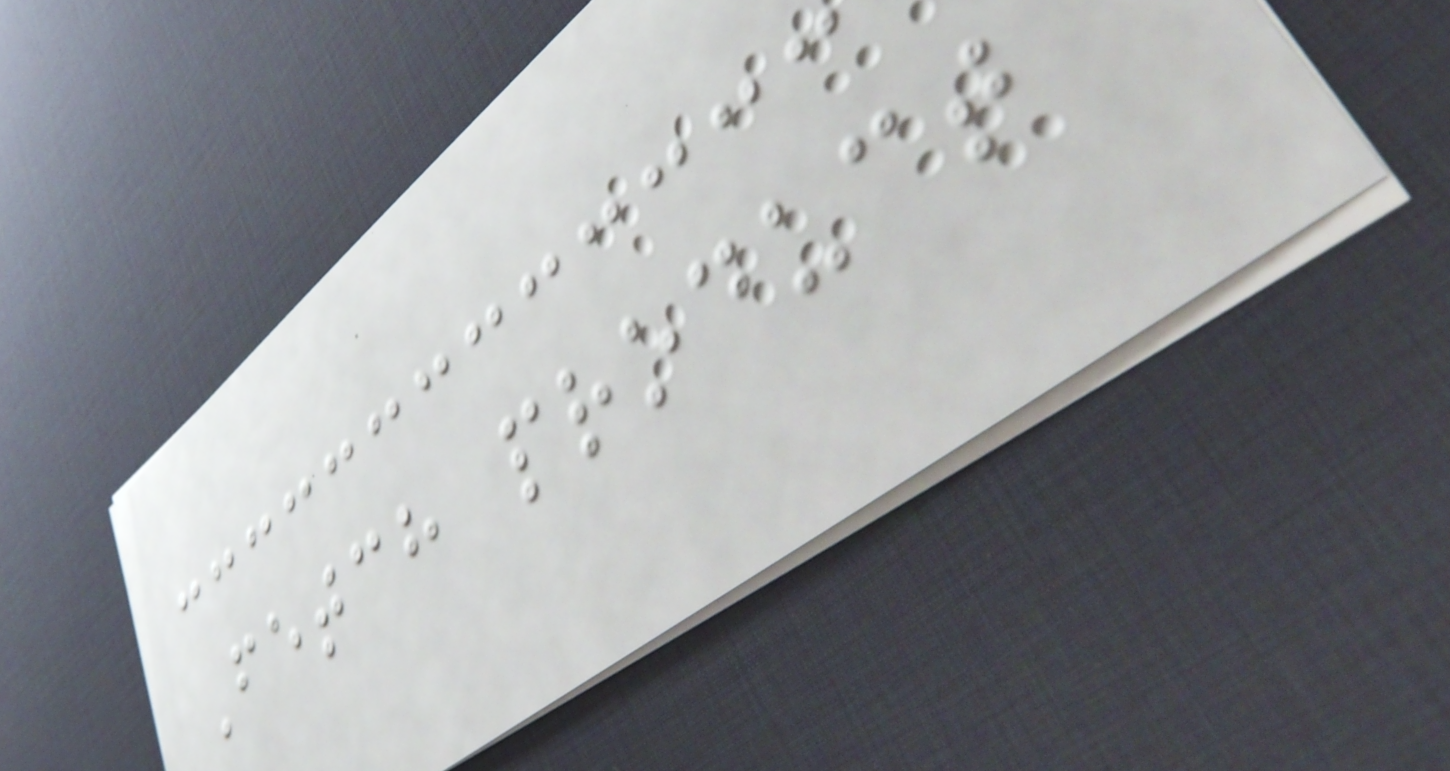Fetch product
